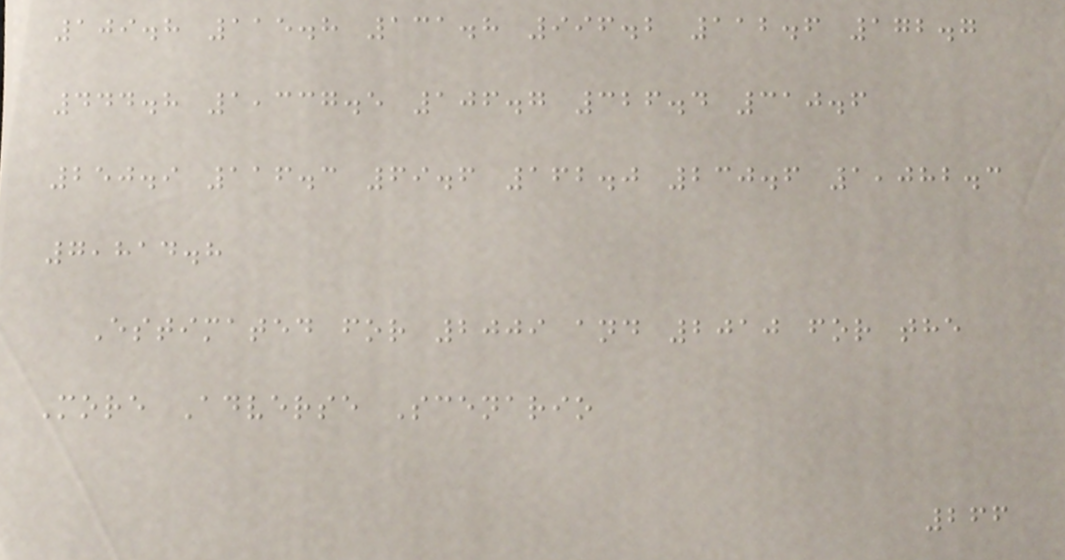109.8 115.8 131.8 996.2 112.6 172.7
444.8 1,337.5 106.7 326.4 310.6
250.9 116.3 69.6 162.0 230.6 1,082.3
7,814.8
Estimated for 2009 and 2010 for the
More Adverse Scenario
266
